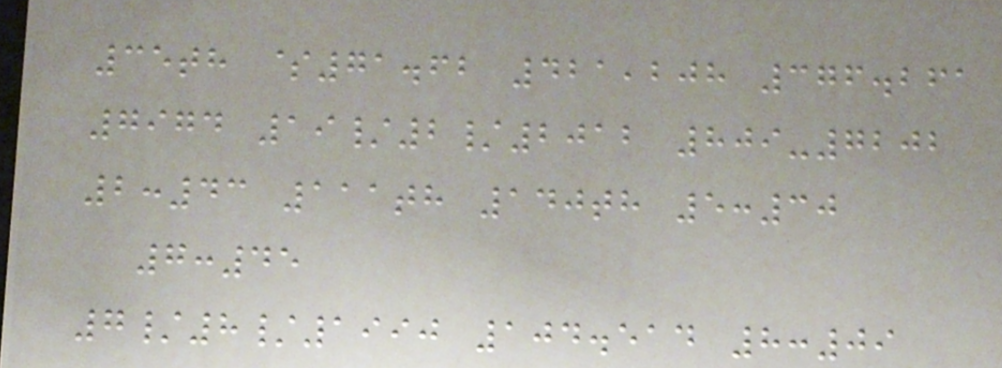35th $71.62 421,208 376.261
7974 19/2/2012 809-7202
2:43 111th 140th 5:30
7:45
7/8/1990 104.514 8:09
